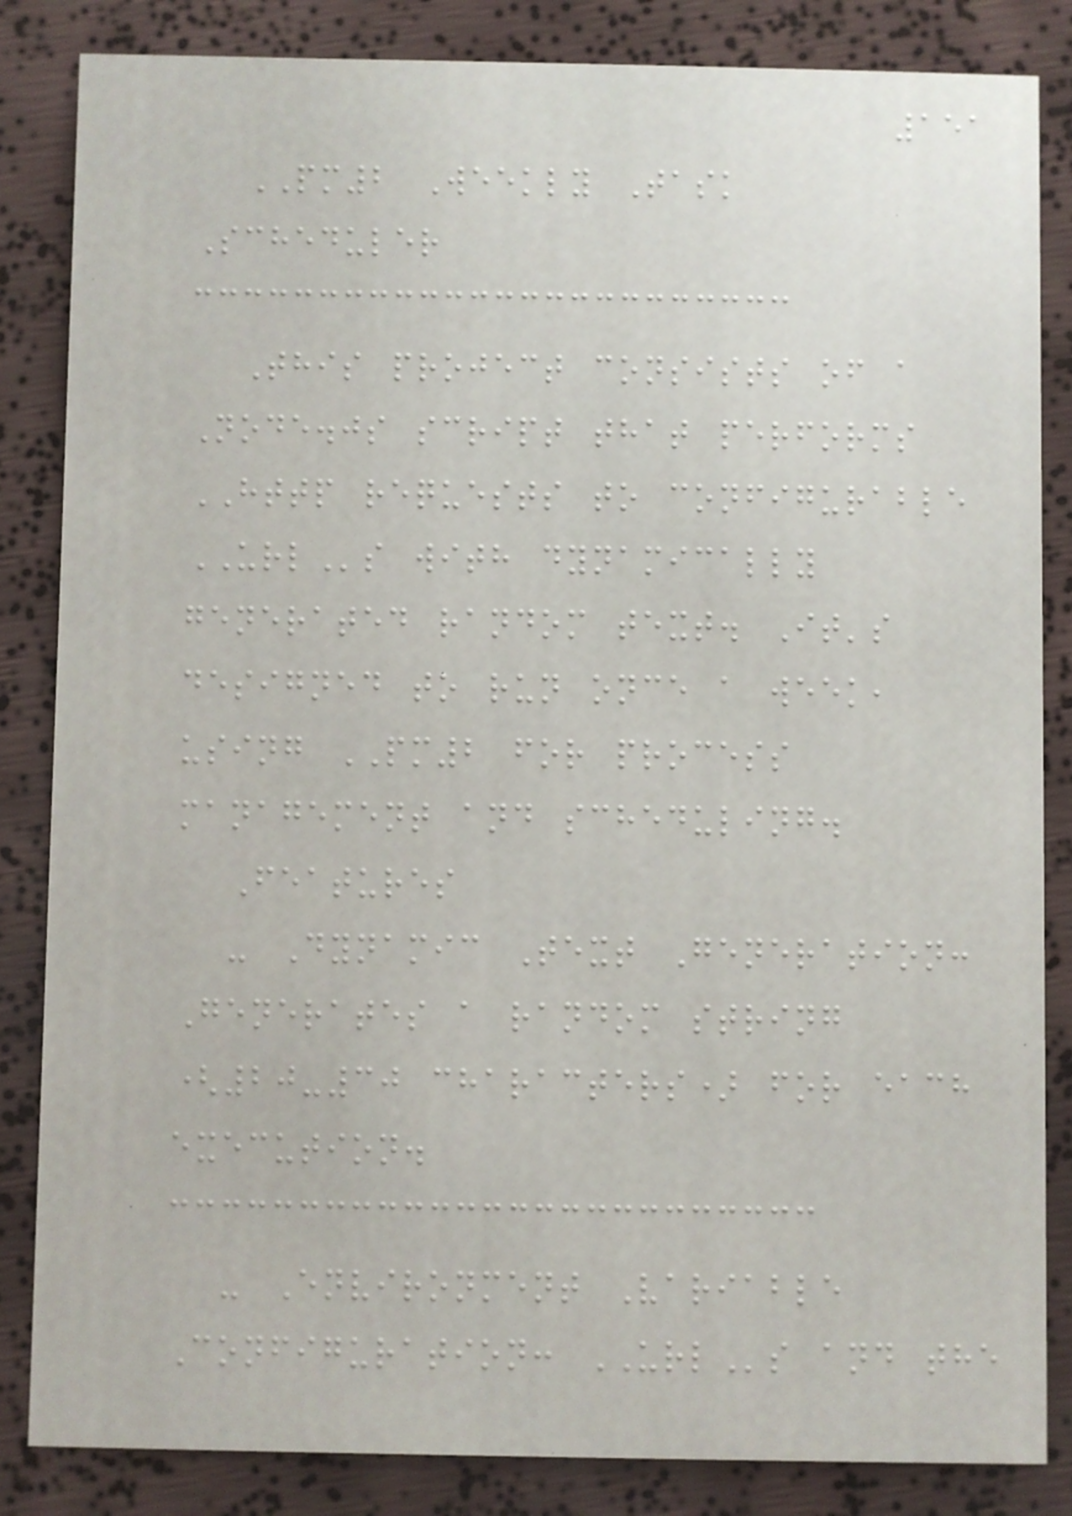151
PM2 Weekly Task
Scheduler
This project consists of a
Node.js script that performs
HTTP requests to configurable
URLs with dynamically
generated random text. It's
designed to run once a week,
using PM2 for process
management and scheduling.
Features
- Dynamic Text Generation:
Generates a random string
(20-30 characters) for each
execution.
- Environment Variable
Configuration: URLs and the
